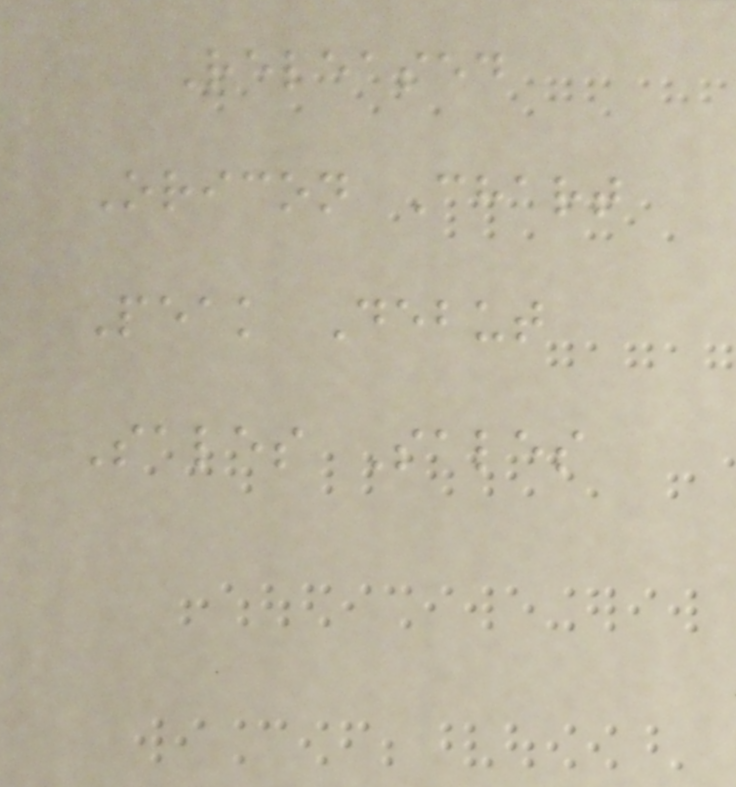Released
Oricon Chart
Peak Debut
Sales Sales
